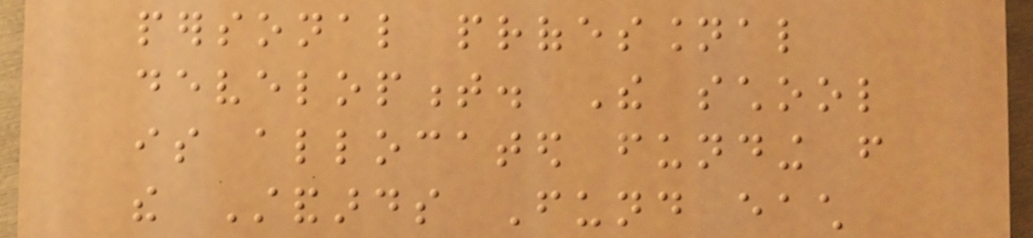personal professional
development. The school
is allocated funding from
the Standards Fund each
